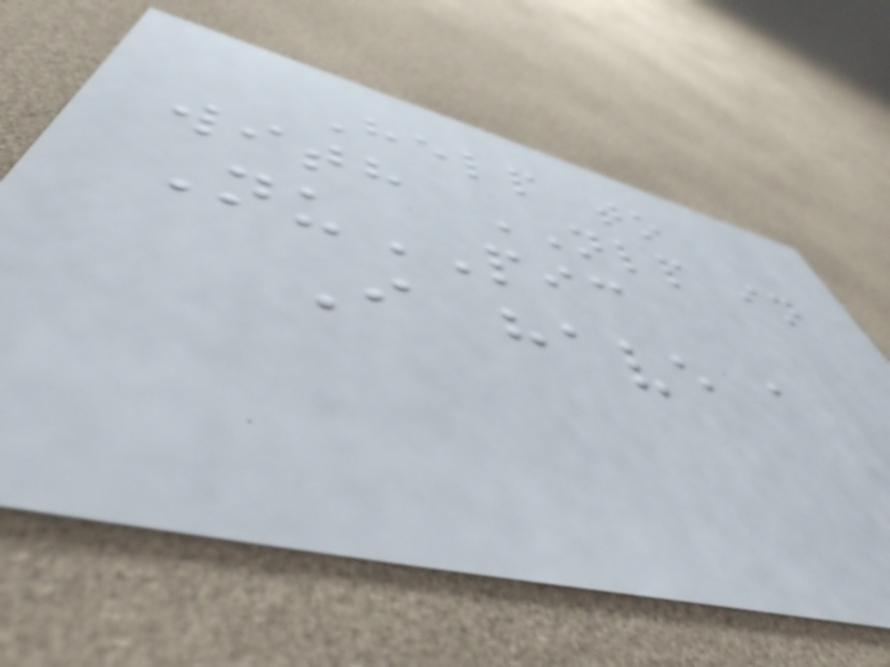Help to
with NLP in
NuPIC
I have a
